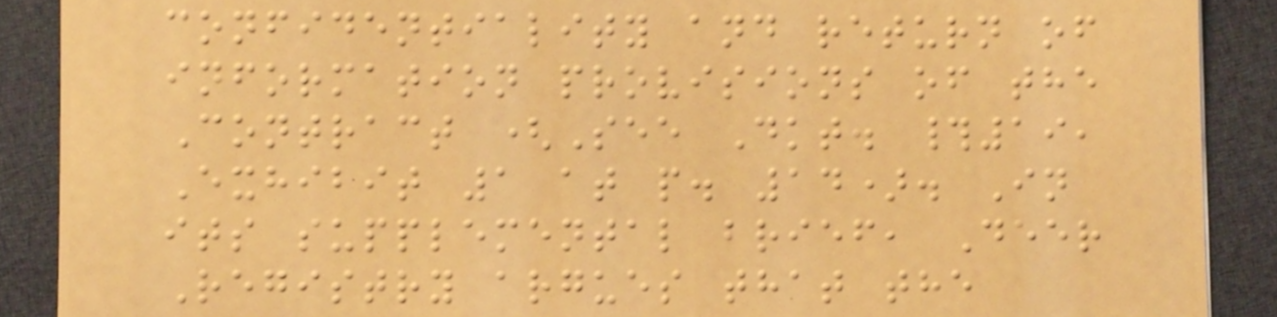confidentiality and return of
information provisions of the
Contract (See Dkt. #19,
Exhibit 1 at p. 14). In
its supplemental brief, Deer
Registry argues that the
